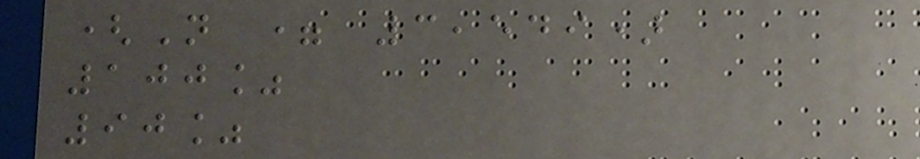(N = 3,549)
100%
90%
